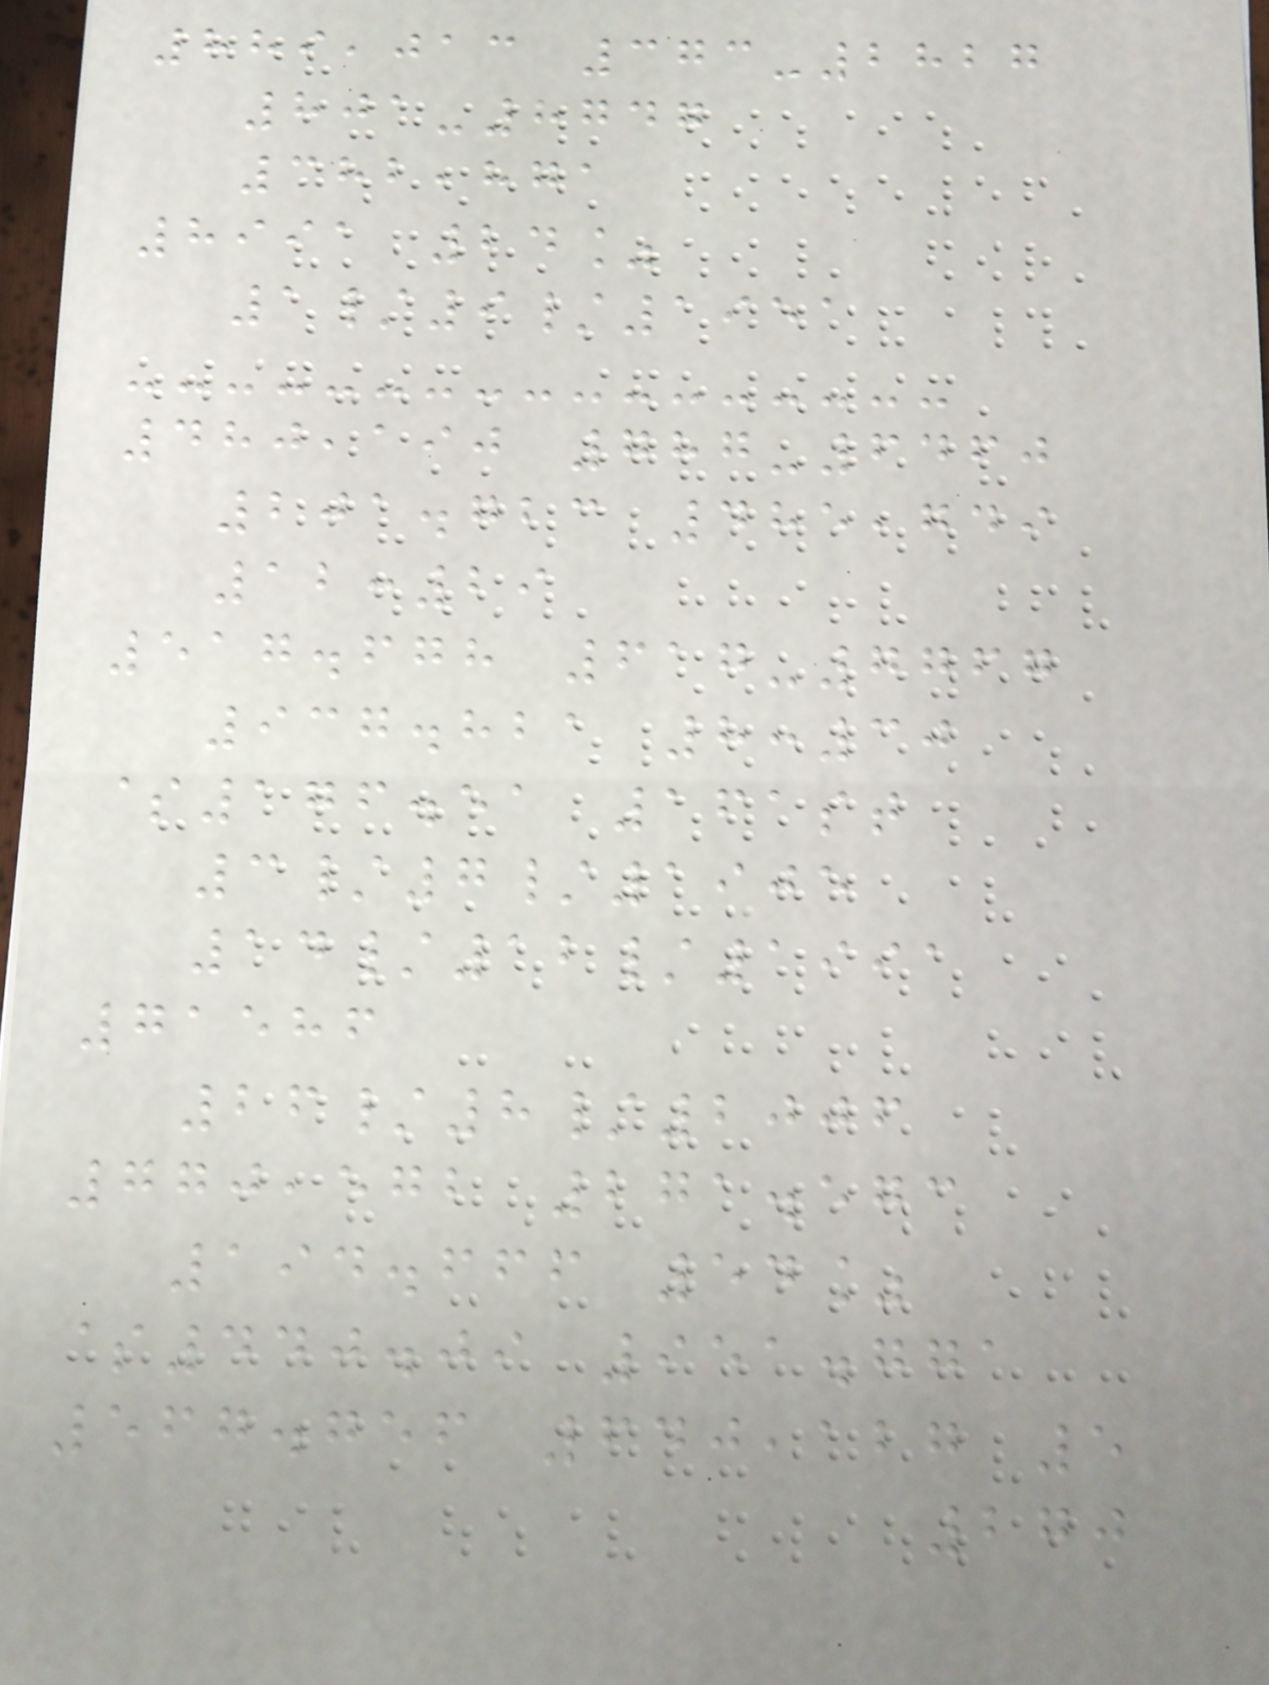889,013 373-2827
801-8747
382,871
8991 24%
1/9/1951
480,190 787-6460
201.723 485,749
12:29
517.678 617-7767
937.821 8:30
$176.51 161st
3/7/1905
14/12/1991
71586
26/8/2006
770,572 271.573
194.666 54%
$440.09 951.771
567.756 640,127 5
270
